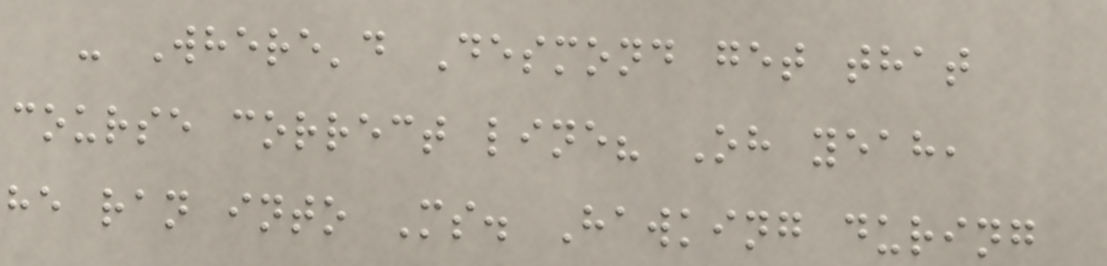- Where'd Desmond get that
course correct line? Oh yeah,
he ran into Ms. Hawking during
